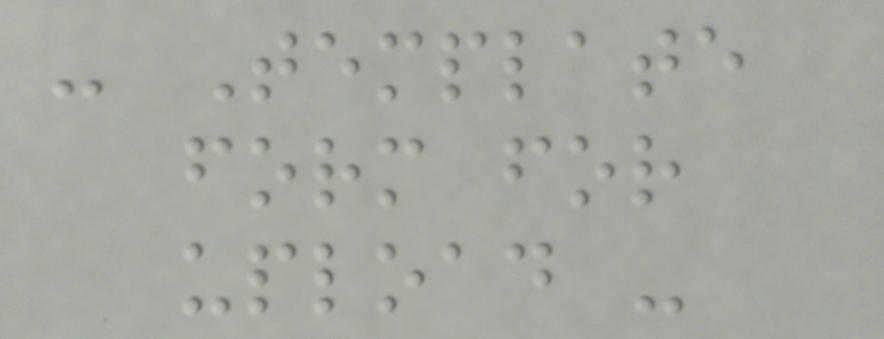- Template
form for
upload -
